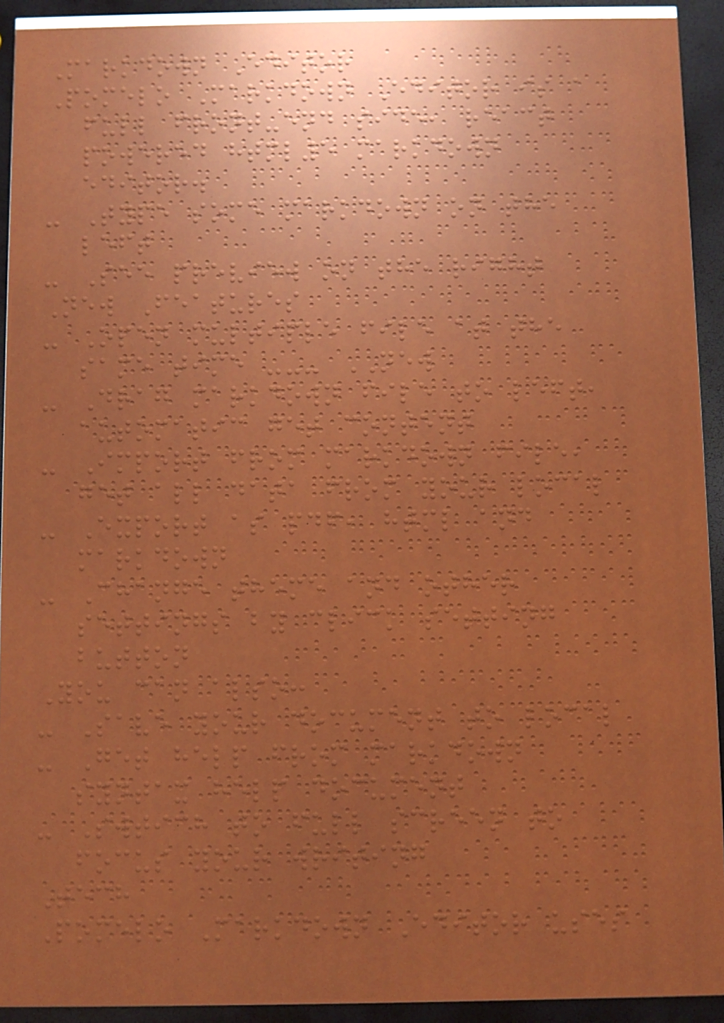Markdown Editor
Pomelo Markdown Editor is a
full front-end side, react
powered html5 markdown
editor.
- Type some markdown on the
left
- See preview on the right
New Features
- Open multiple file at the
same time --- NEW
- Drag markdown file to left,
automatic get content
- Import from markdown file,
get all data from your local
- Export as pdf, html and
markdown
- Change theme and other
settings by click setting
button
You can also:
- Save your document to local
- Get help from markdown
syntax help document
- Swtich to full screen to
focus your writing
Tech
Pomelo Markdown Editor uses
